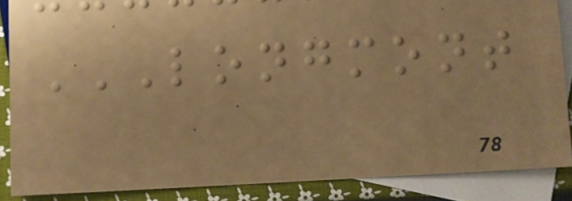LONGMONT
